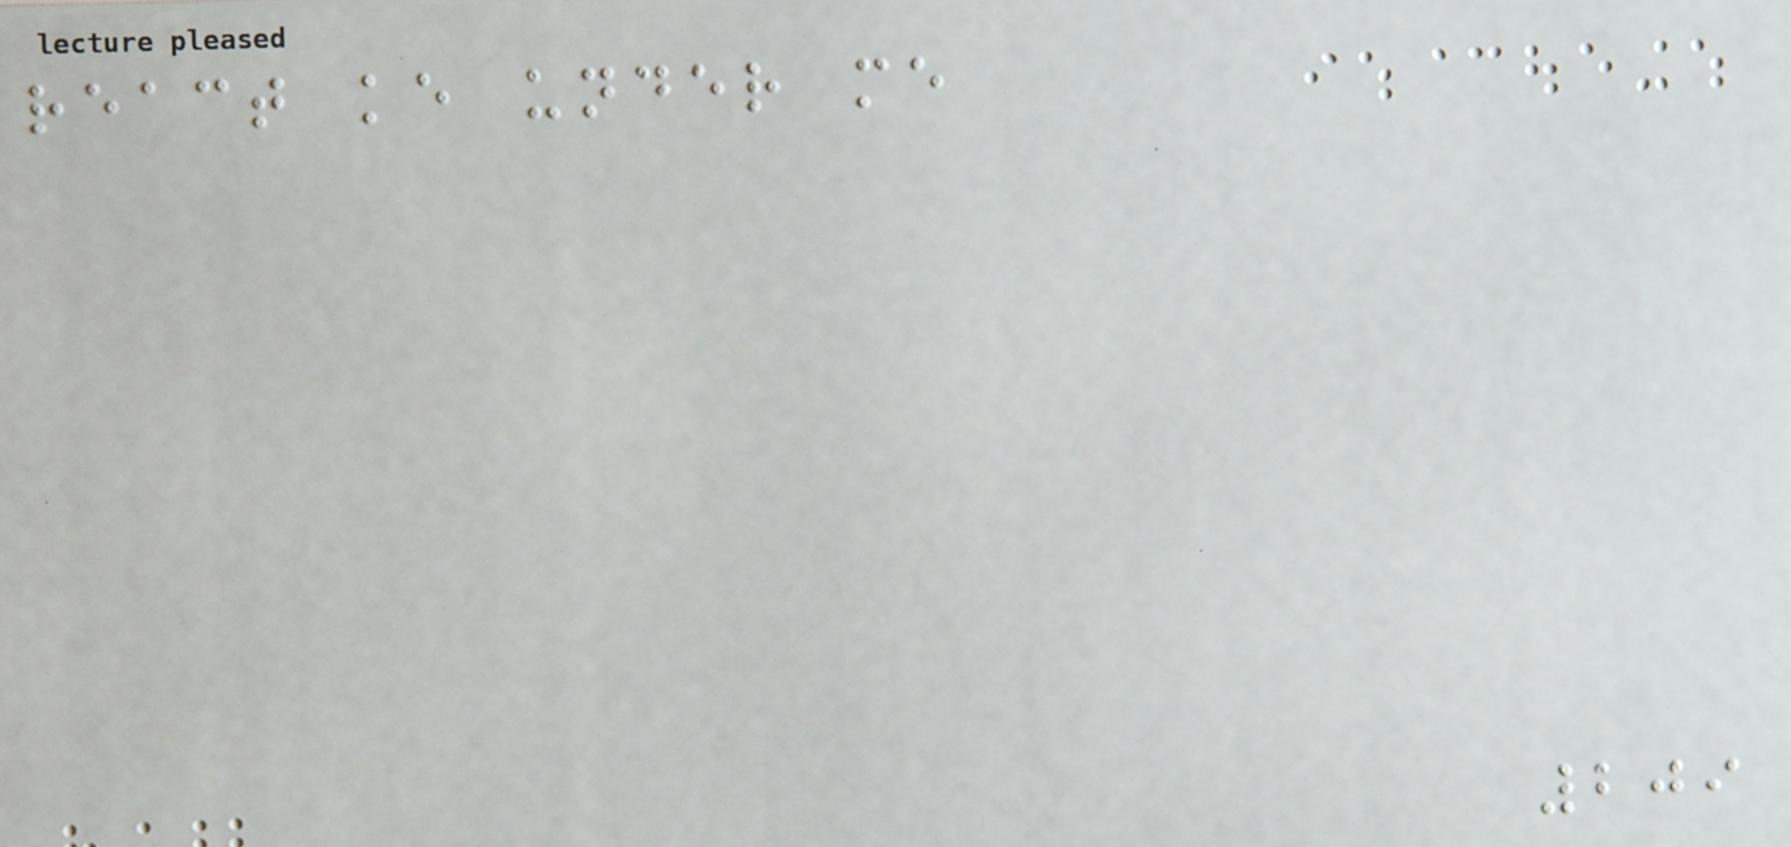react ke under me
209
